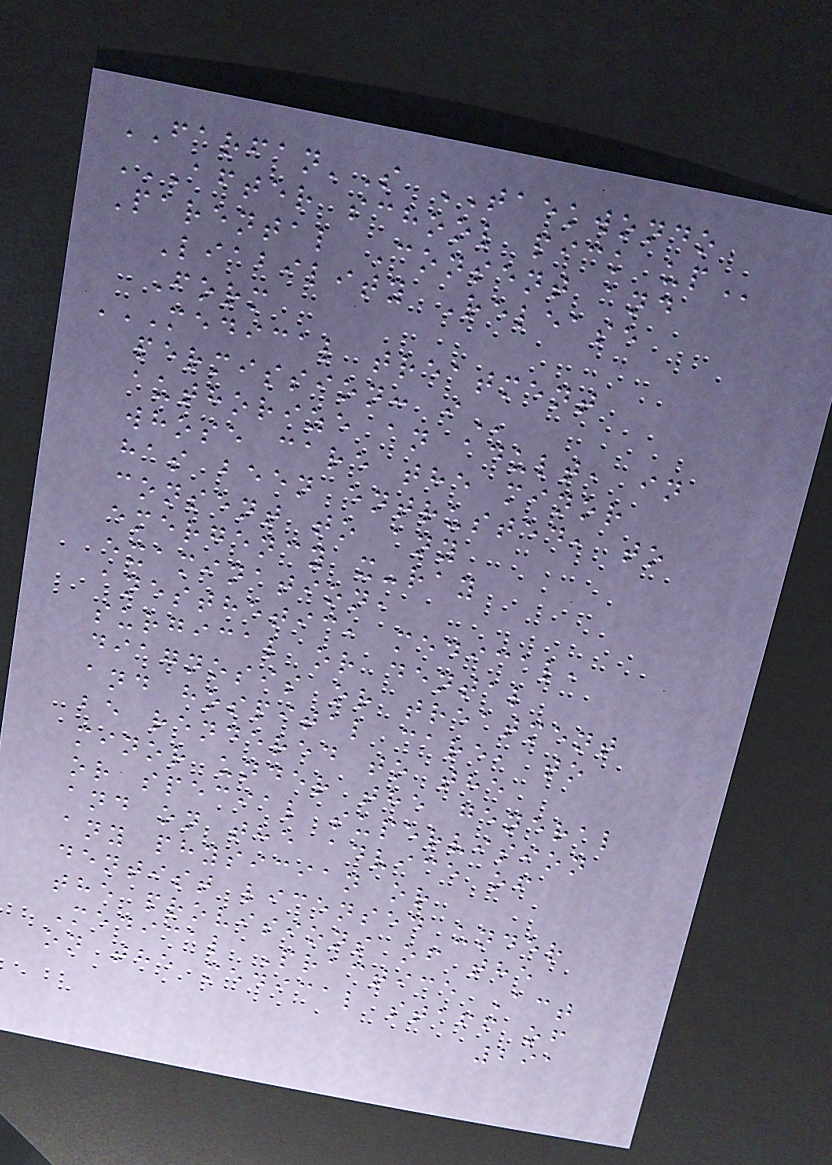FARFAN'S TAEKWONDO
AFTER SCHOOL PICK UP
Parental Consent and
Liability Release
Form
MEDICAL TREATMENT
PERMISSION: I
authorize an adult, in
whose care the minor
has been entrusted, to
consent to any
emergency x-ray
examination,
anesthetic, medical,
surgical or dental
diagnosis or treatment
and hospital care, to
be rendered to the
minor under the general
or special supervision
and on the advice of
any physician or
dentist licensed under
the provisions of the
Medical Practice Act
on the medical staff of
291
